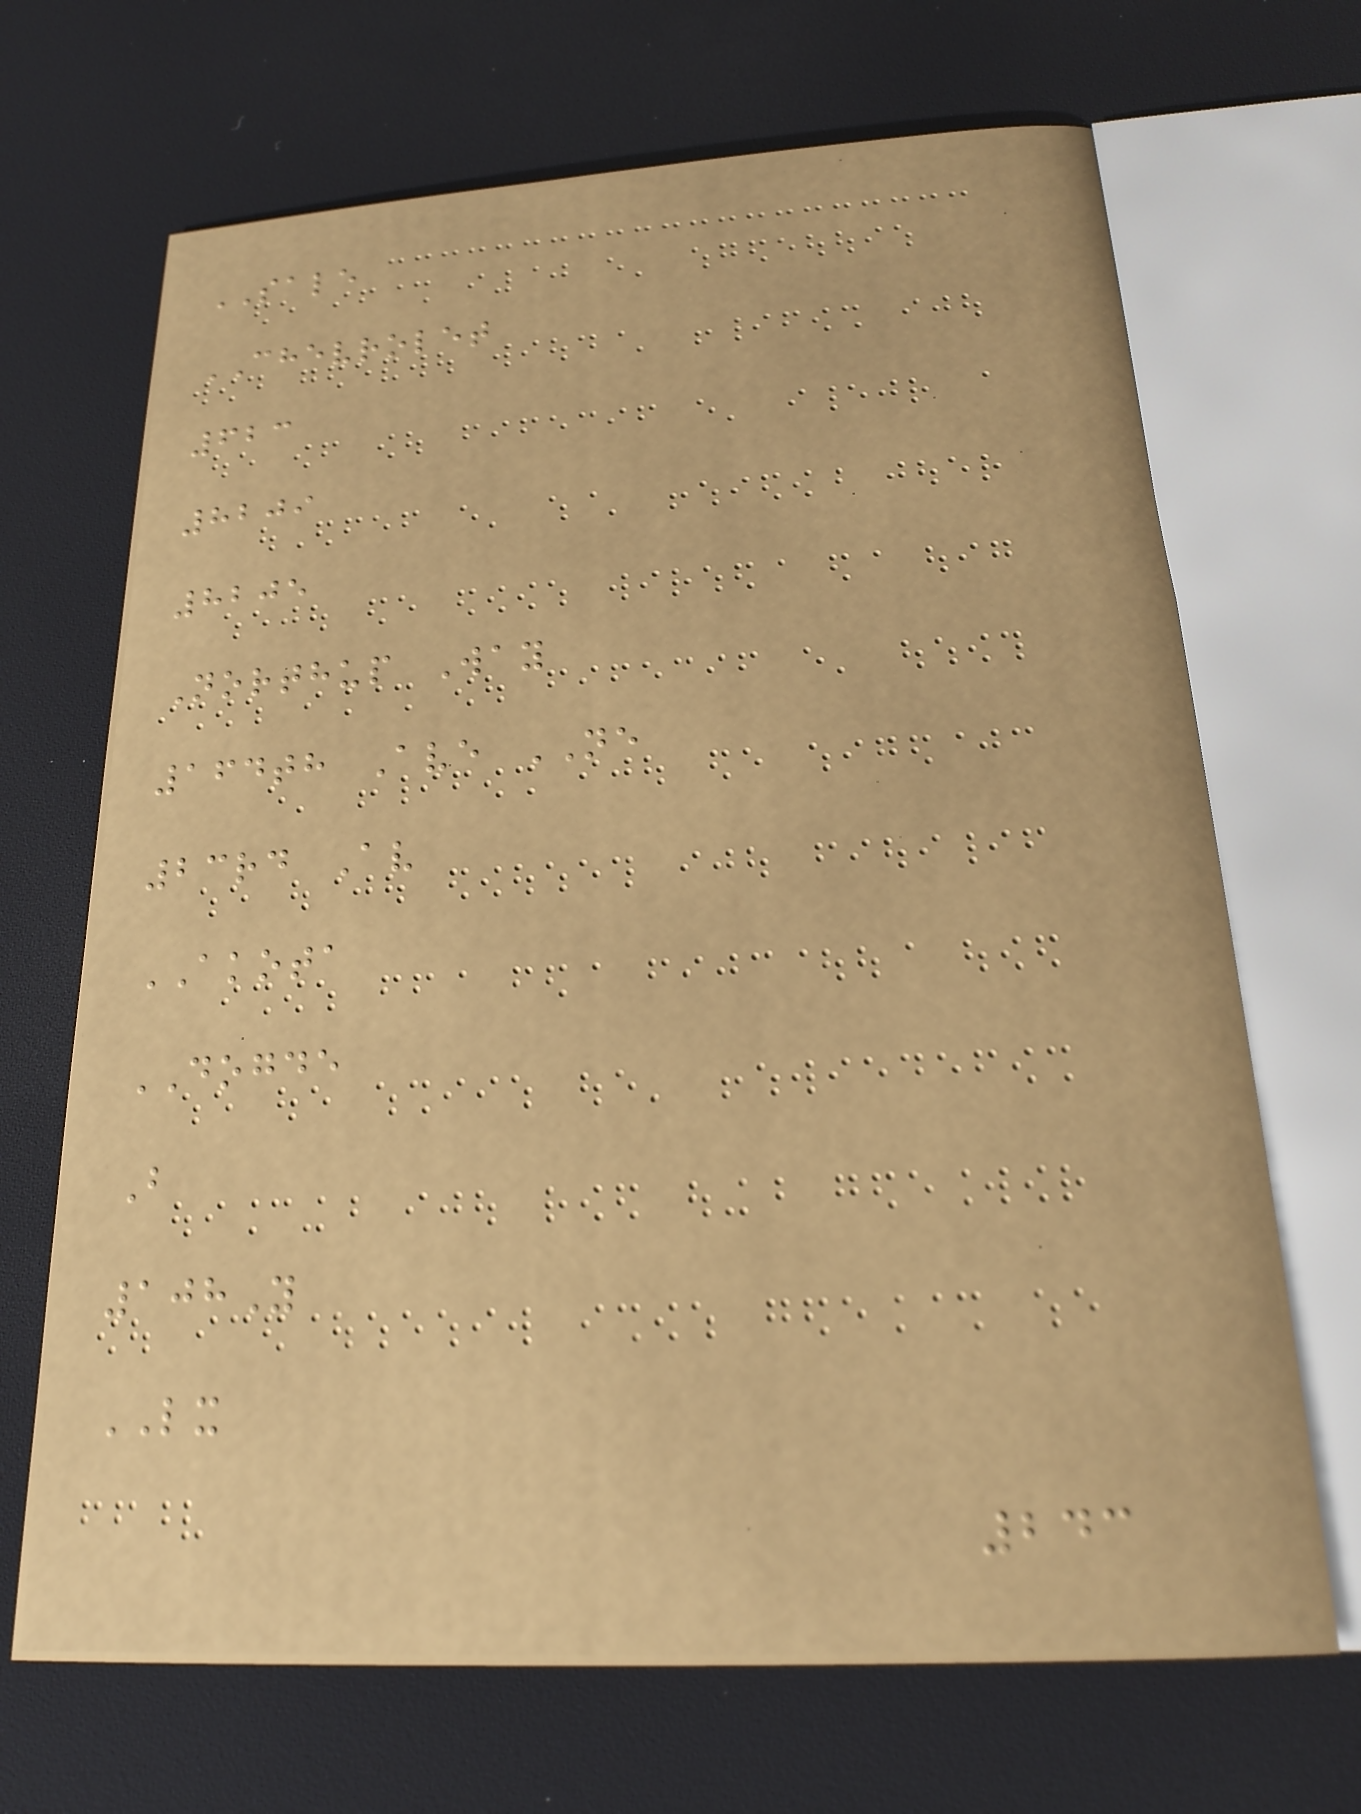SALE
CHEVROLET
623
8209
8205
Northup Way
164th Ave NE
23rd Av
AKOTA
DOGDE
B
108Y
LX
243
